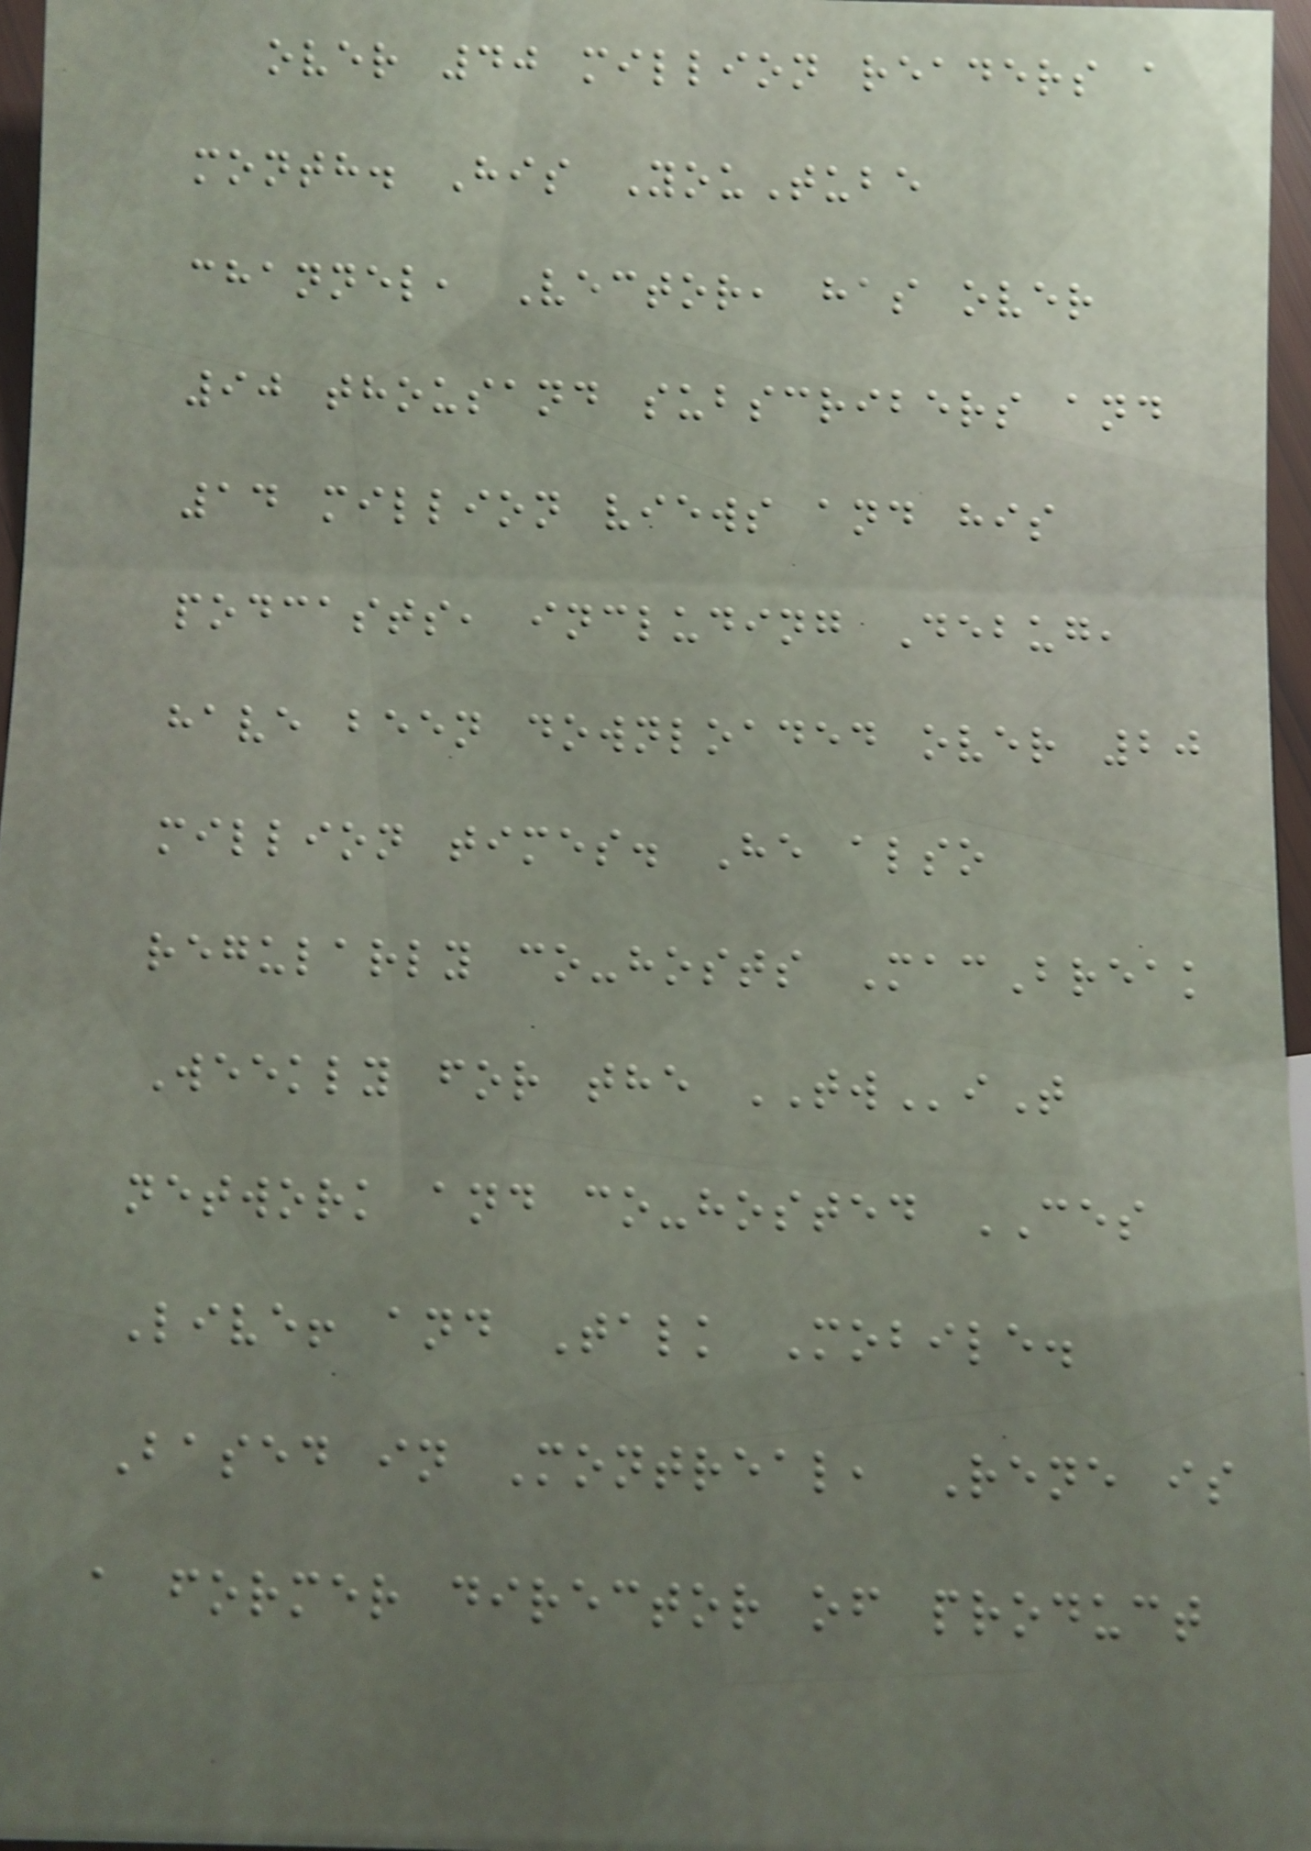over 40 million readers a
month. His YouTube
channel, Vector, has over
90 thousand subscribers and
14 million views and his
podcasts, including Debug,
have been downloaded over 20
million times. He also
regularly co-hosts MacBreak
Weekly for the TWiT
network and co-hosted CES
Live! and Talk Mobile.
Based in Montreal, Rene is
a former director of product
